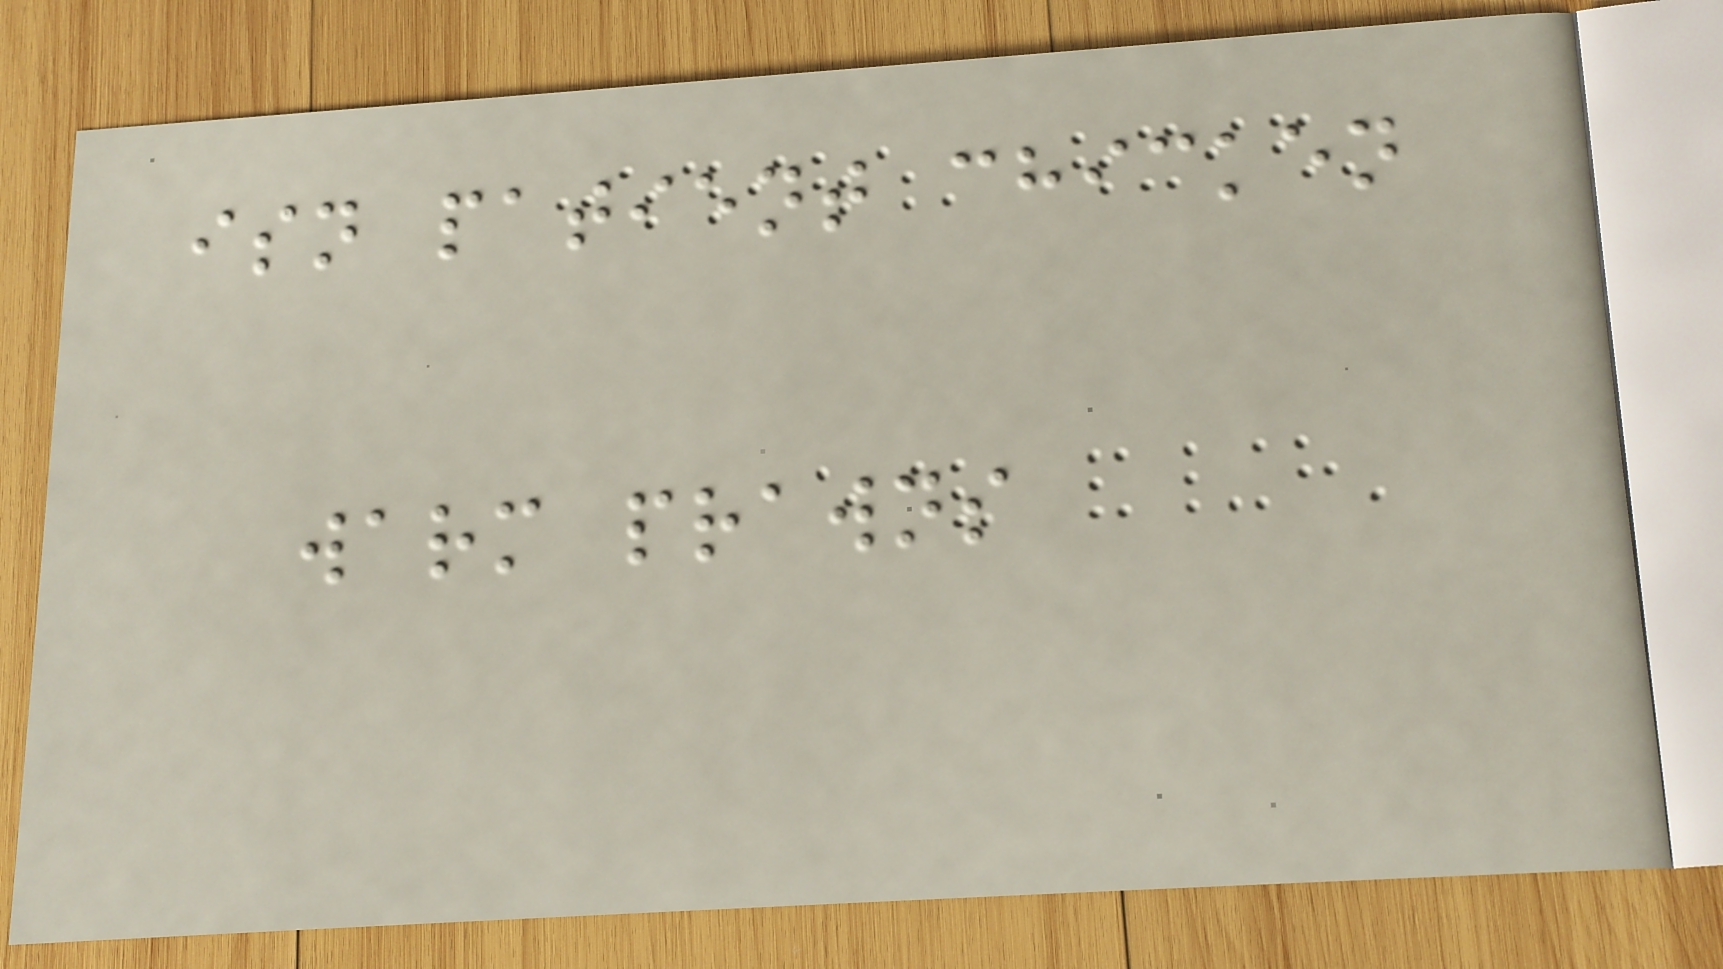isn patient chicken
warm prawns
